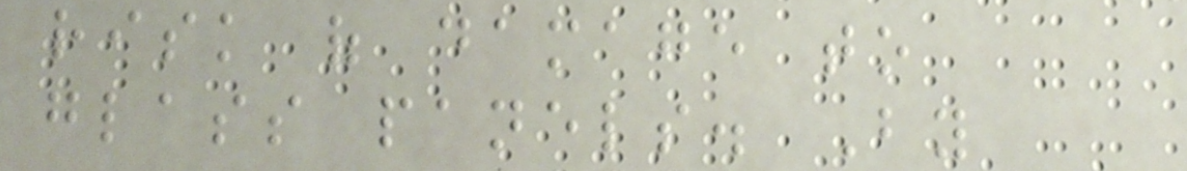risk of damage to
glass panels. By
